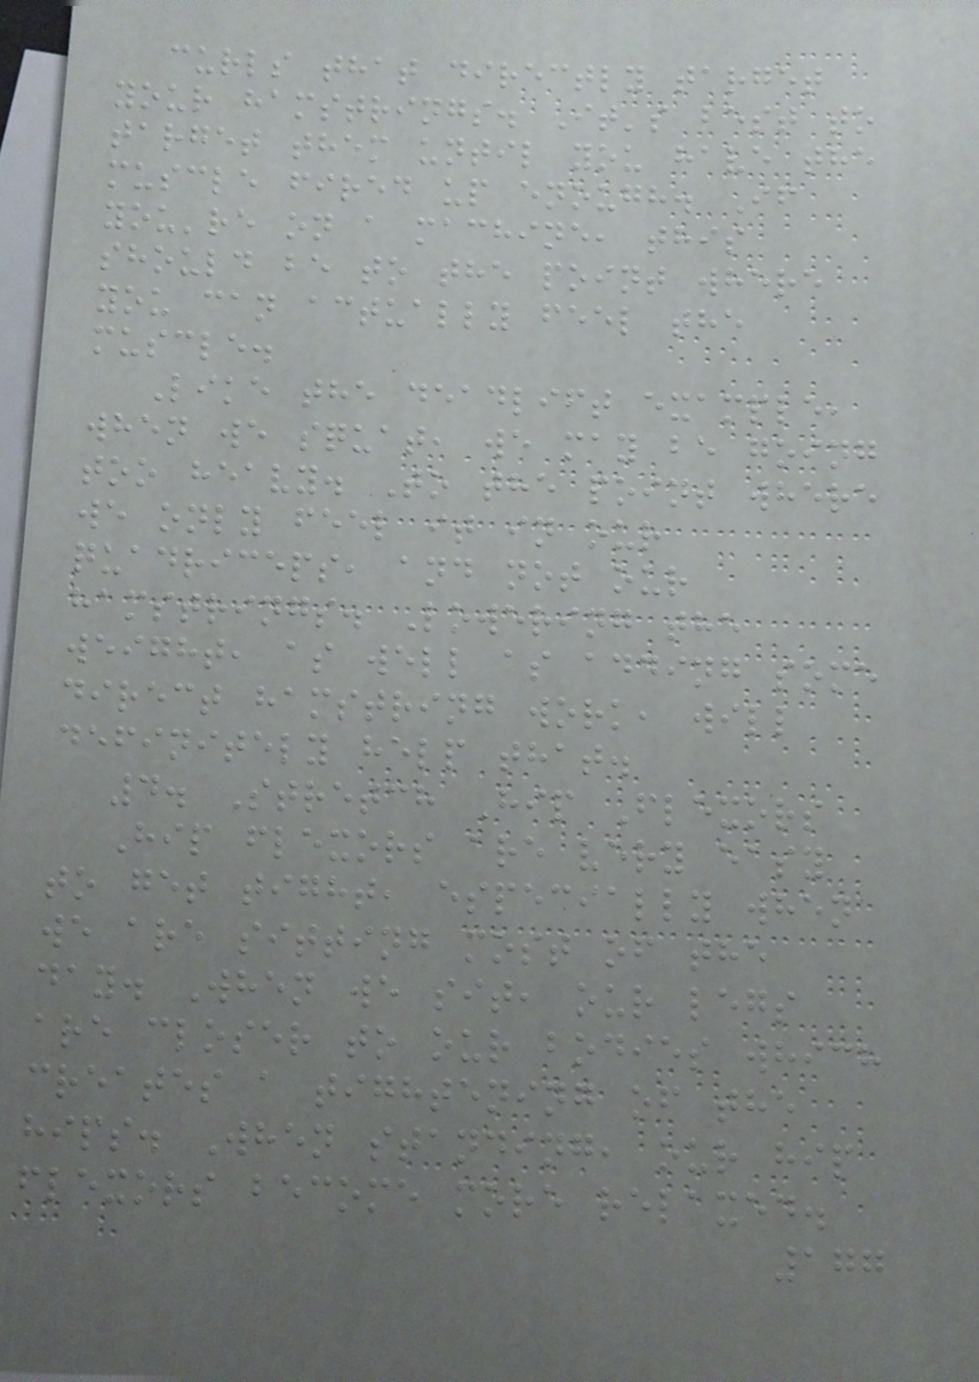curls that directly target
your hamstrings. It's best to
target them until you have the
muscle fired up enough. If
you're on a machine, this
should be to the point where
you can actually feel the
muscle.
Like the deadlift example,
when we squat, we may be going
too heavy. To the point where
we only feel it in our
quadriceps, and not our
hamstrings. Lowering the
weight, as well as adding some
direct hamstring work, will
definitely help that.
4. Stretch Hip Flexors
Hip flexors are very easy
to get tight, especially when
we are sitting most of the
day. When we sit, our legs
are closer to our bodies which
creates a tightening of the
hips. When standing, our hip
flexors become more relaxed.
177
